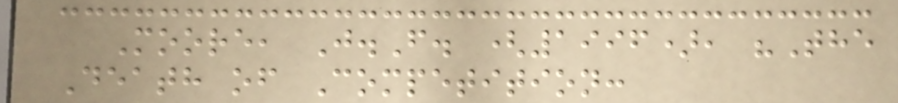Moore, J.F. (1996), "The
Death of Competition:
